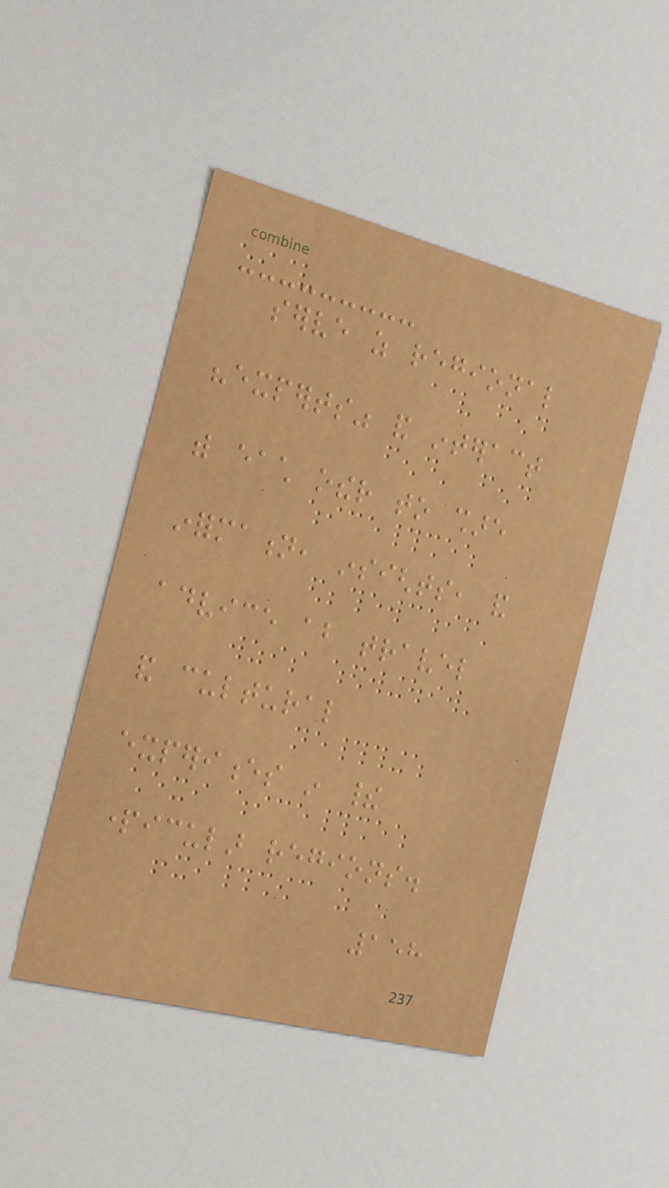serve as regional
"experts" and interact
with each other to share
information, insights, and
advice about travel
and cultural
experiences in their
particular regions.
158
